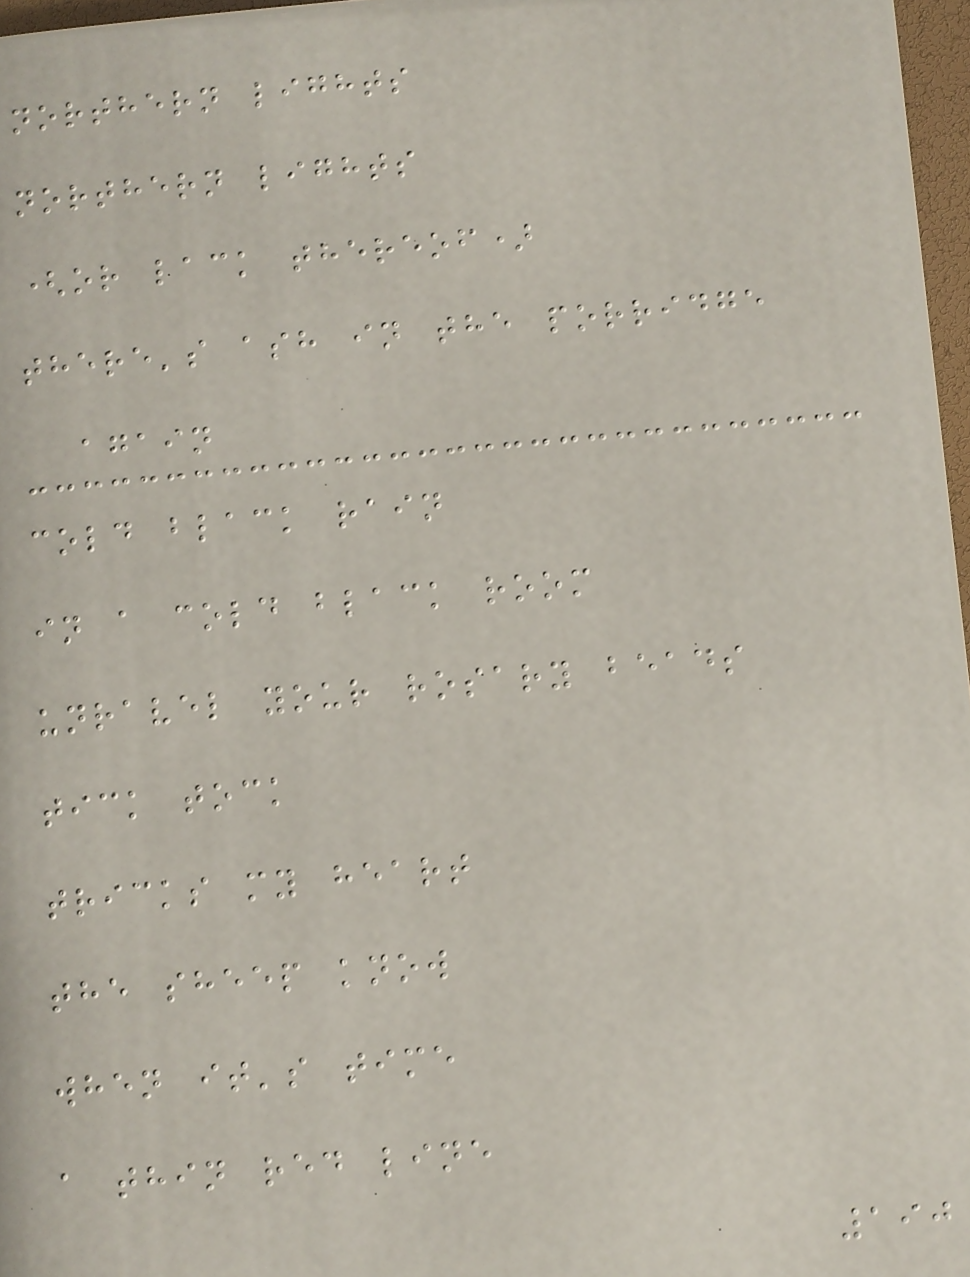northern lights
northern lights
(or lack thereof)
there's ash in the porridge
again
cold black rain
in a cold black room
unravel your rosary beads
tick tock
tricks my heart
the sheep know
when it's time
a thin red line
190
